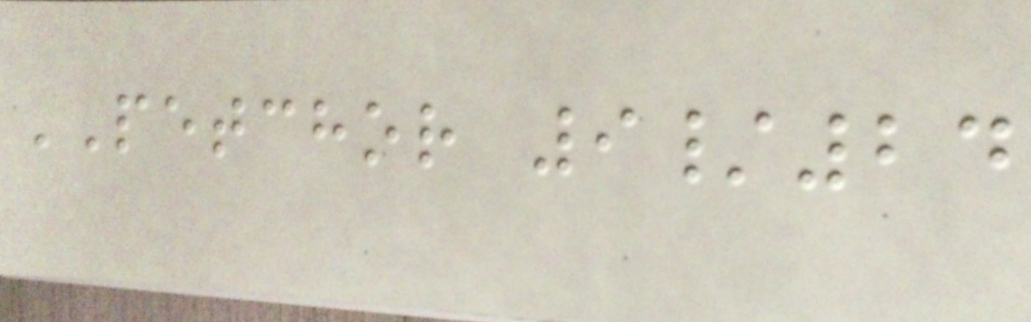PETCHOR 9/24
